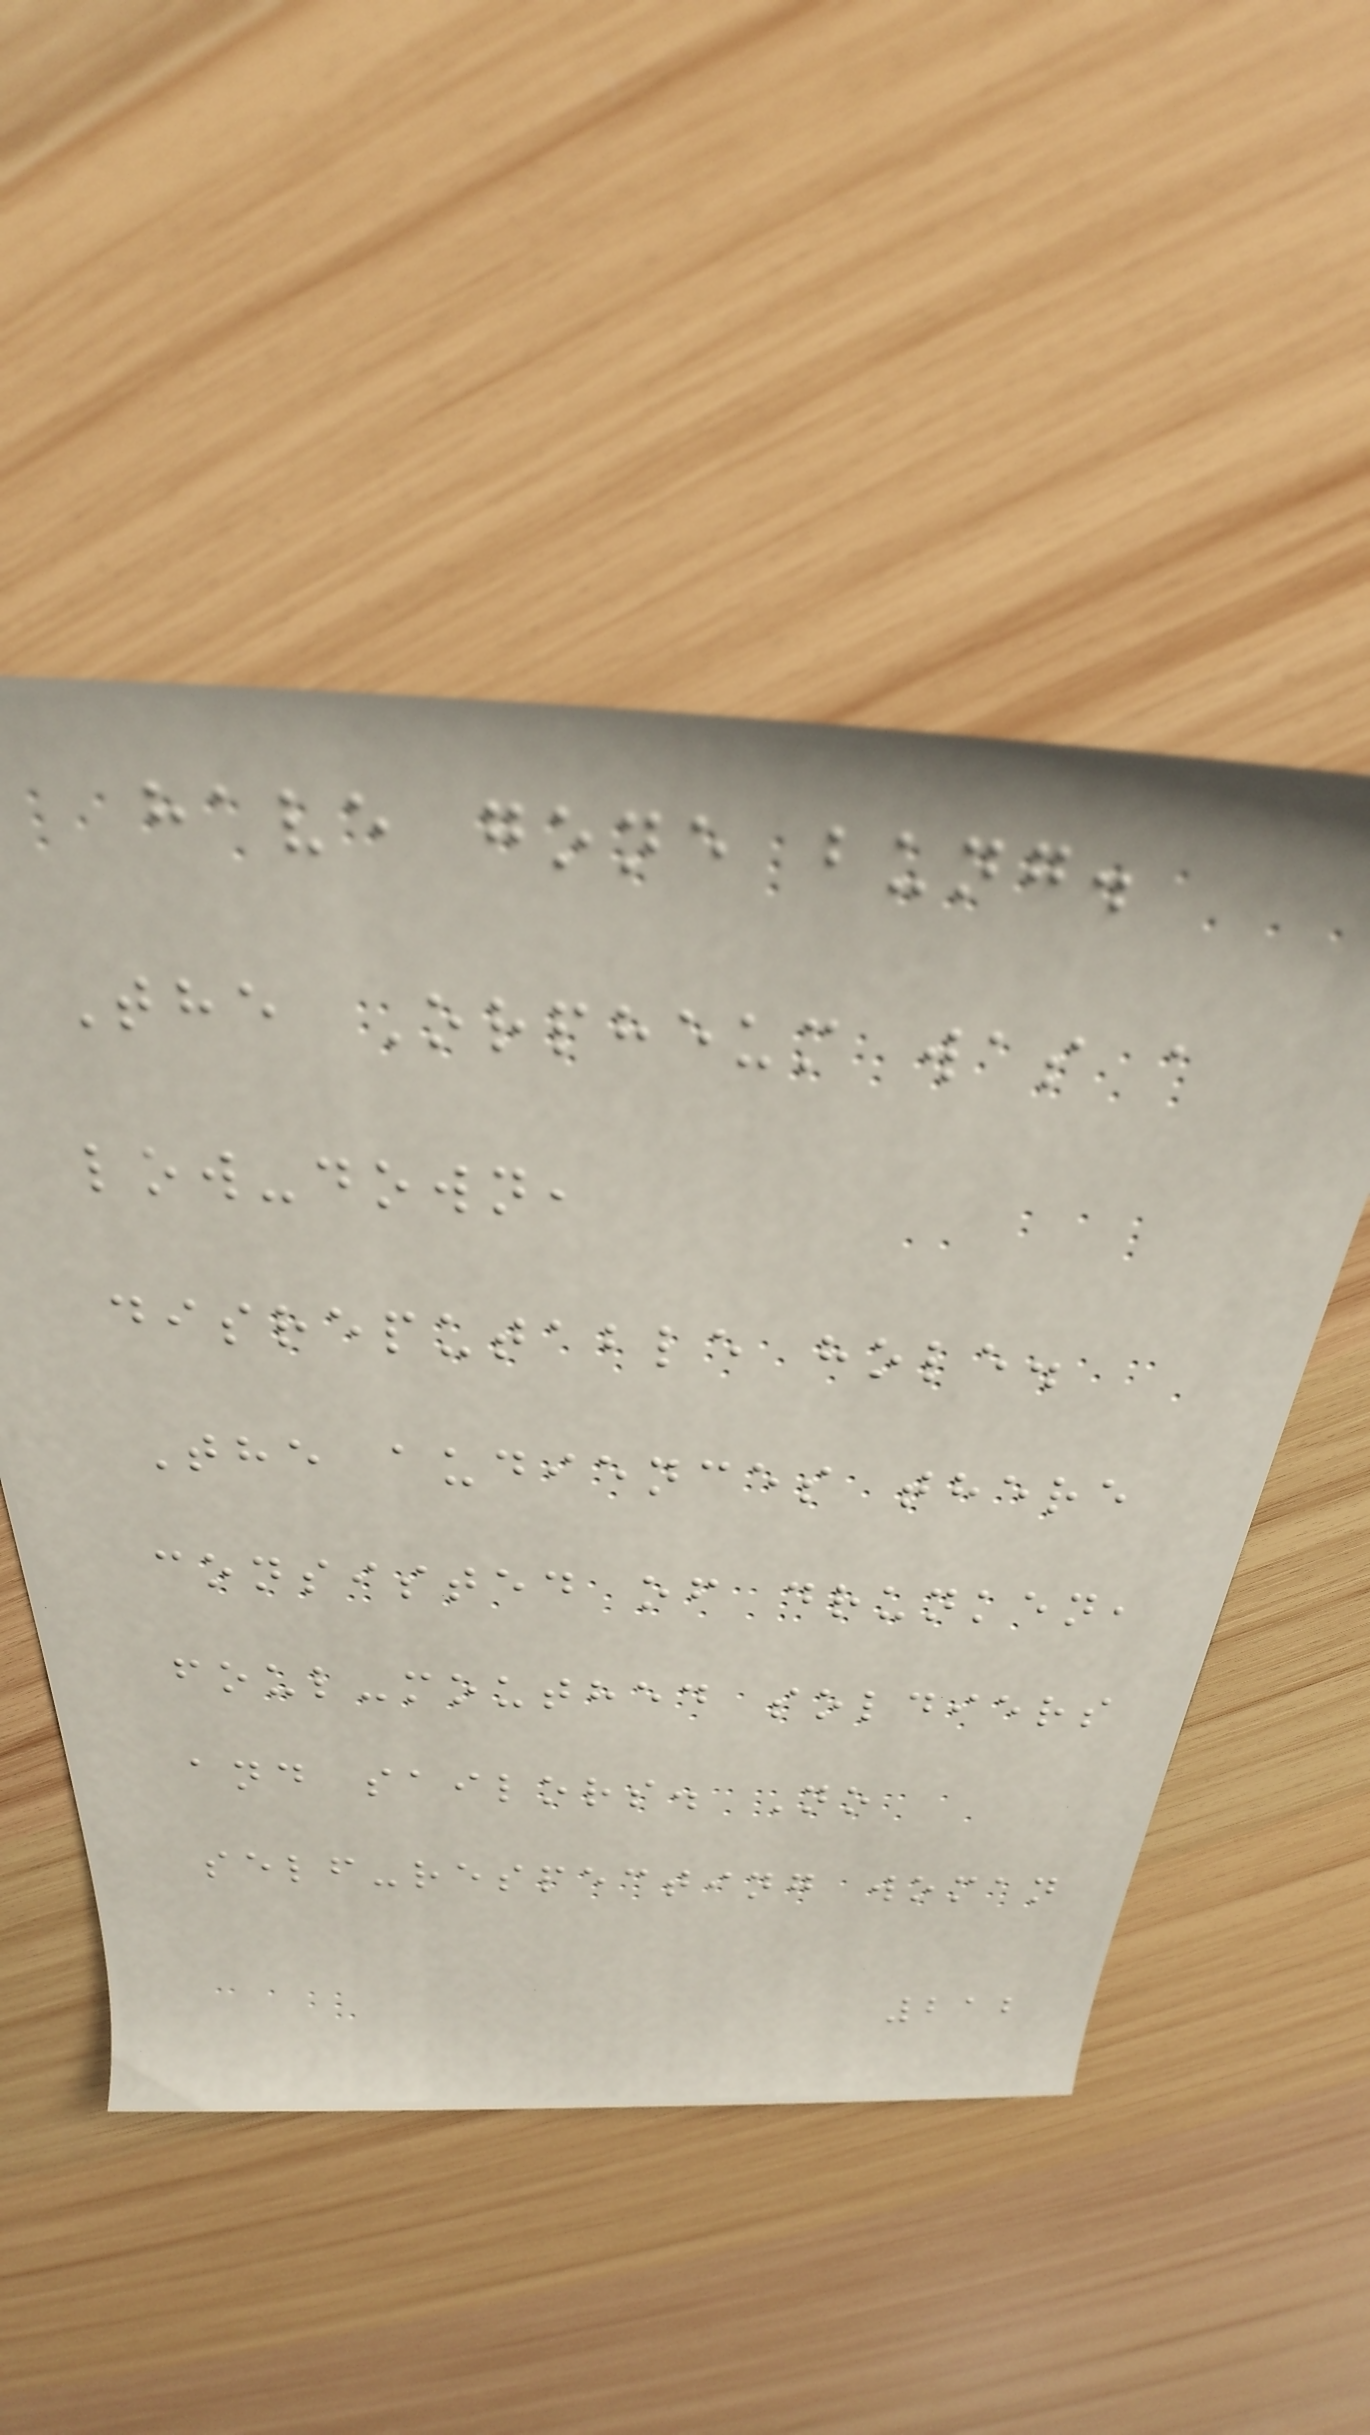have gone bung.
The Orpheum was a
low-down,
disreputable hole.
The audiences there
consisted of drunken,
foul-mouthed soldiers
and sailors. No
self-respecting woman
212
